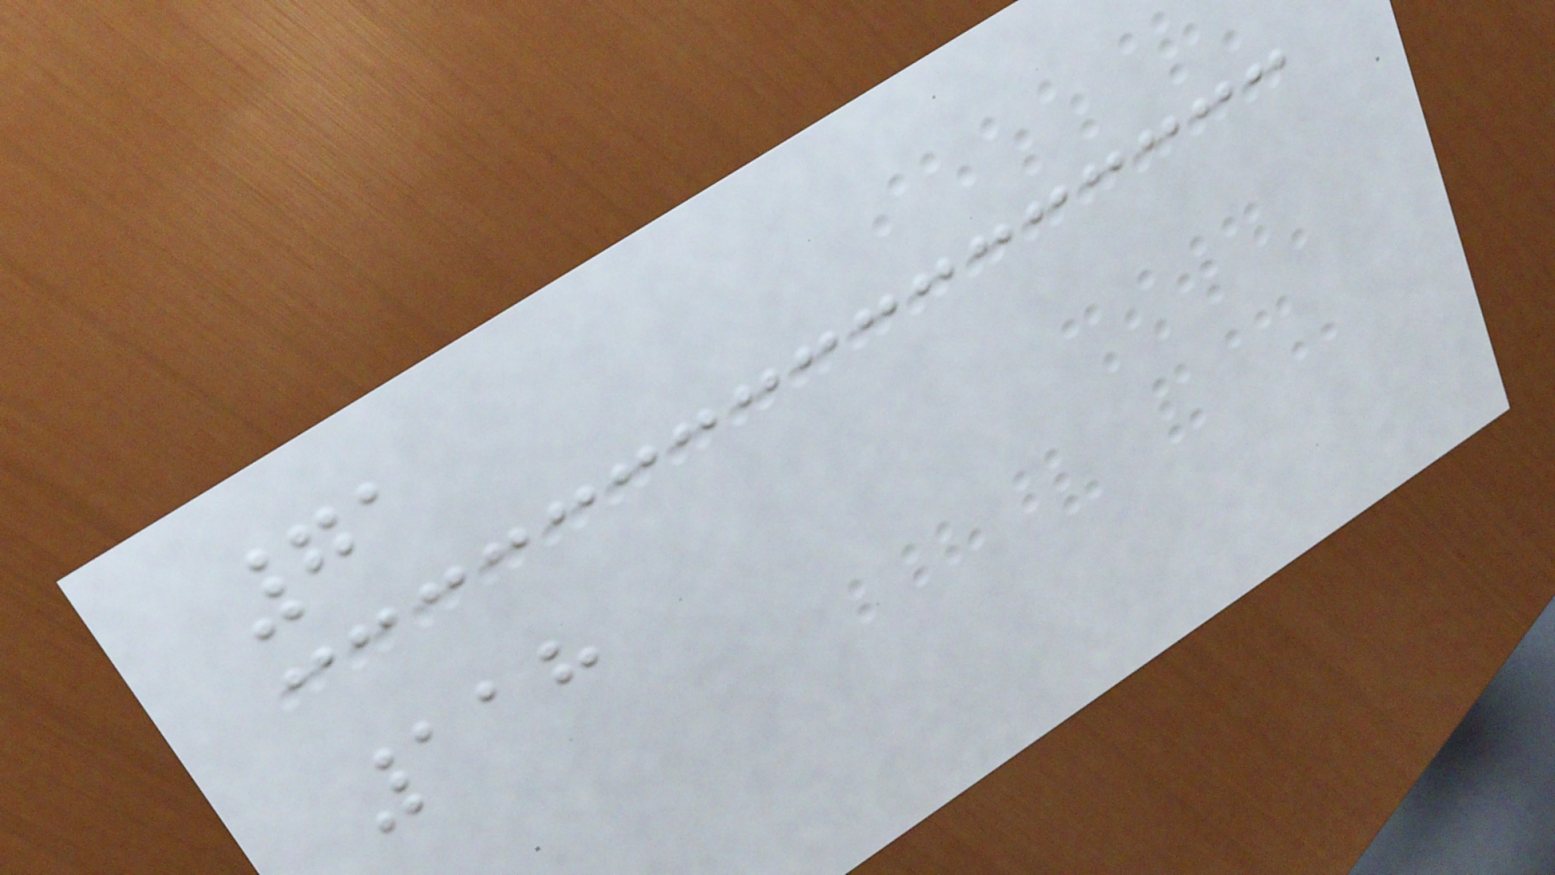71
118
